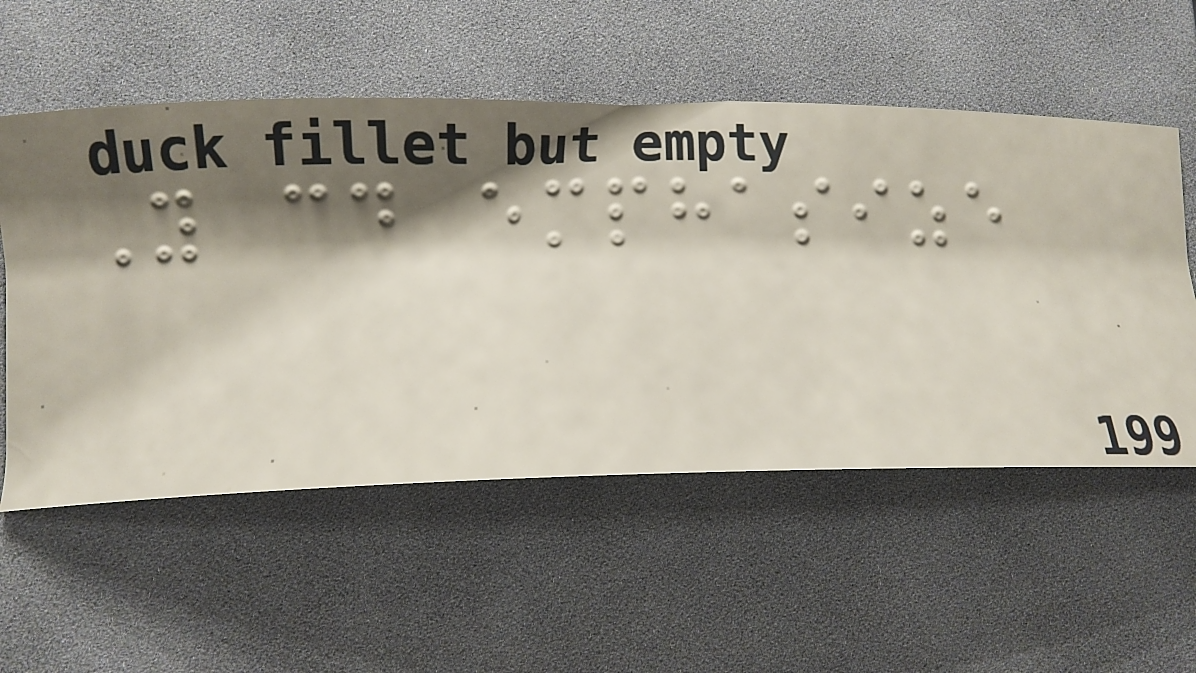You could emphasize
